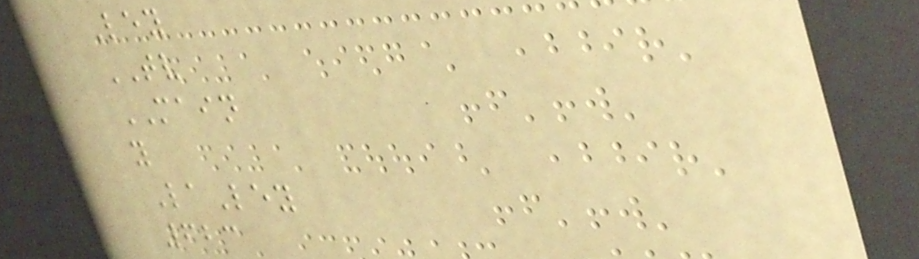Ley
TV
MAIN
y
LaLey
623
